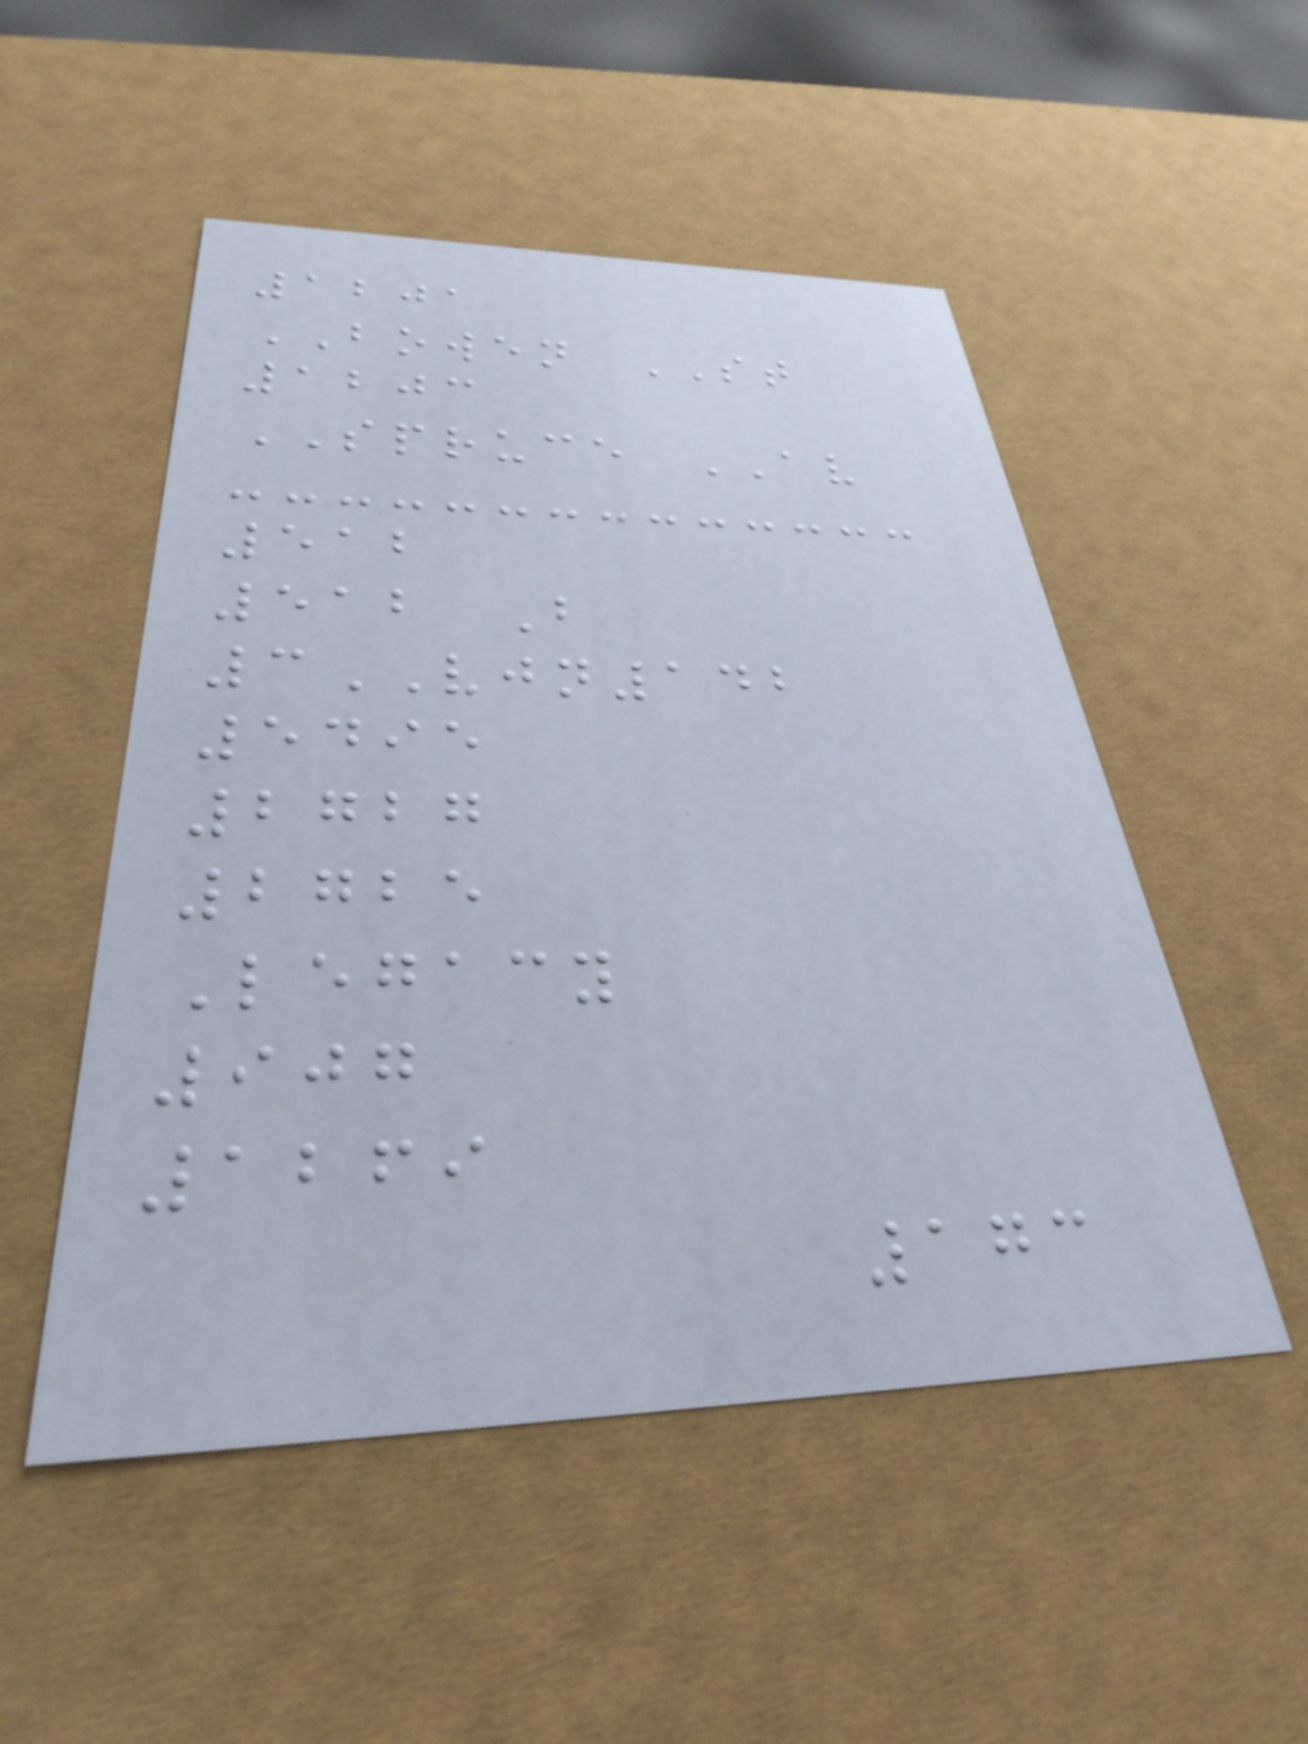1201
BOWEN ST
1203
SPRUCE AV
512
512 B
3VJN142
5495
2727
2725
Legacy
907
1269
173
